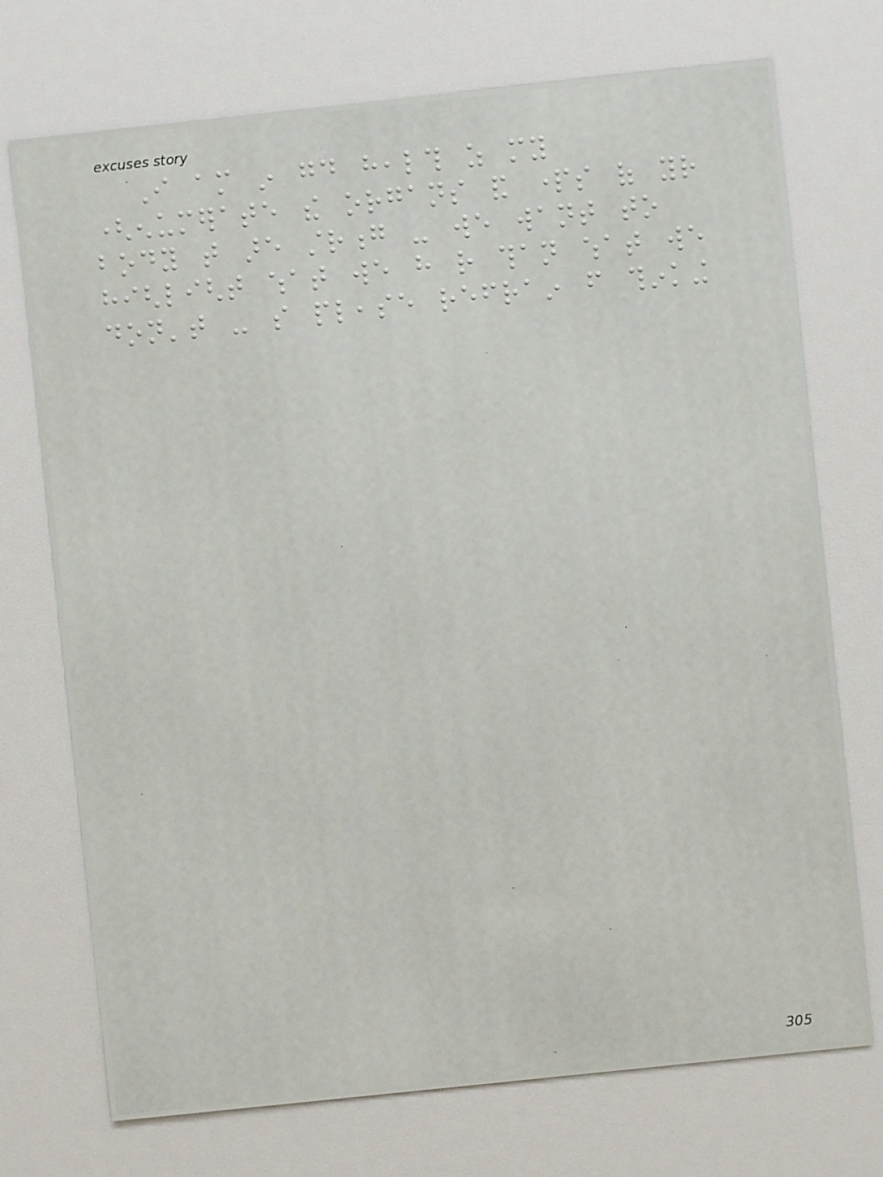I am in good health as my
(enumerate the organs and parts of your
body that are strong - we want to
highlight what we have rather than what we
don't - so please refrain from thinking
